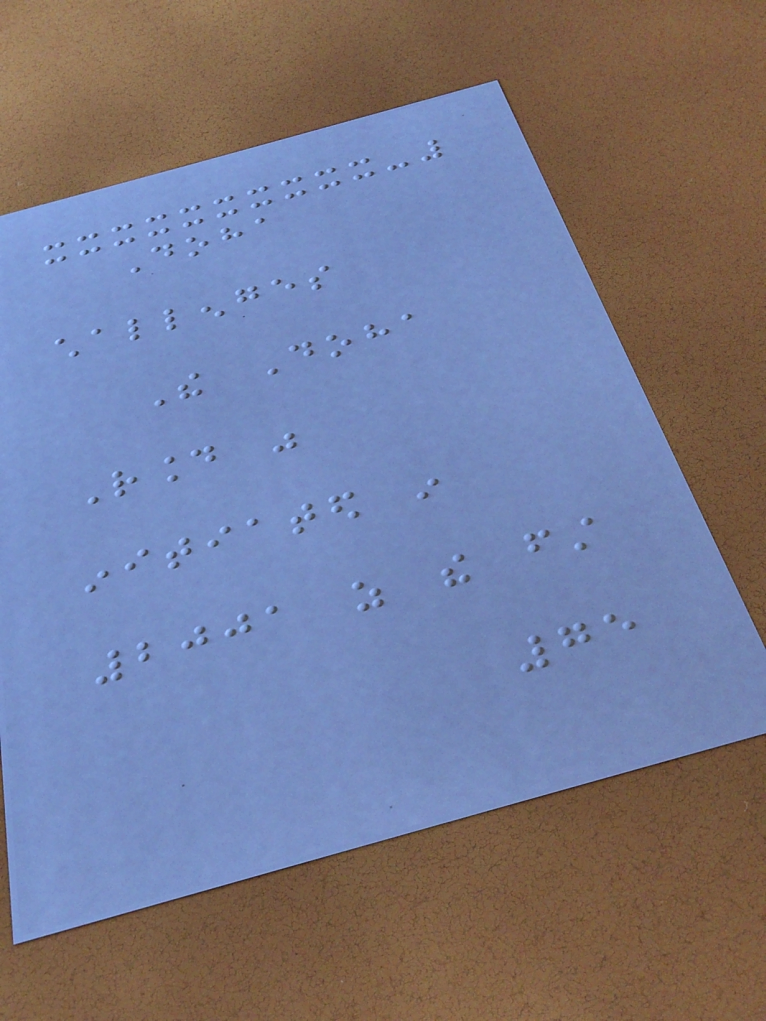Doha
challenges
The Doha
Round was
initiated in
2001 as the first
75
